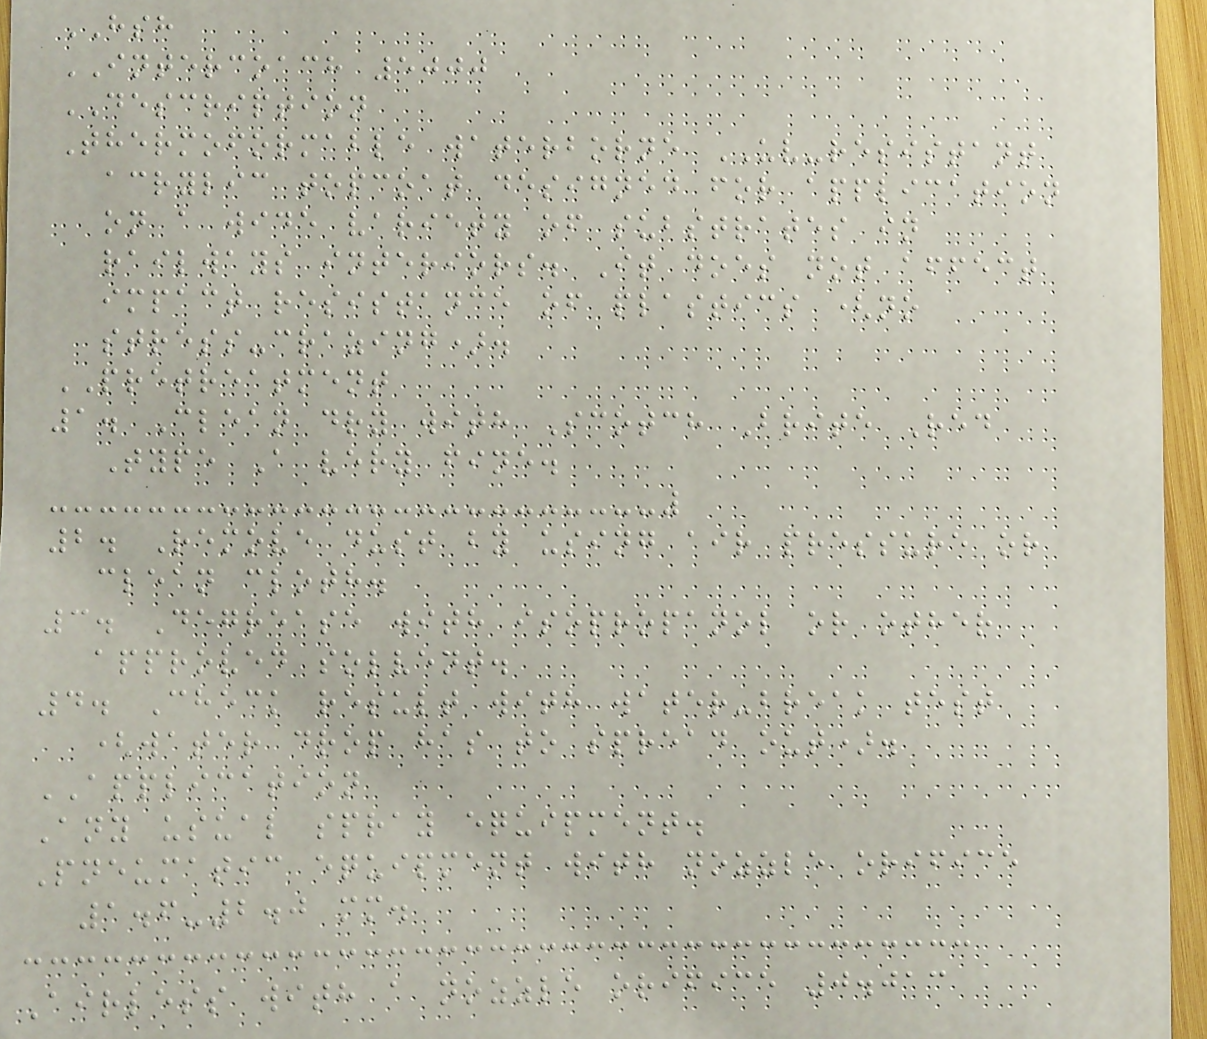HSH
INTERCOACH 5000
DESCRIPTION
Thermoformable waterborne UV-resistant
acrylic topcoat designed for application
on a wide variety of substrates in
railways interiors. It does not affect
impact resistance of plastics (no
stress-crazing).
PRETREATMENT
1. Clean dry with Scotch Brite Red
Type A very fine.
2. Remove dust by using air pressure or
clean cloth.
3. Degrease with isopropanol or other
approved solvent.
4. Check result with water-break test
(water drop has to spread out).
APPLICATION
Any usual spray equipment.
Pneumatic equipment with nozzle orifice
1.6-2.0 mm.
Airless with a nozzle orifice 0.013
